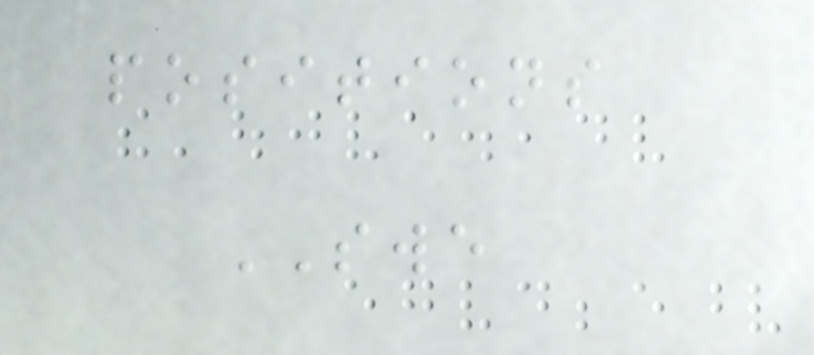positions
SWE
